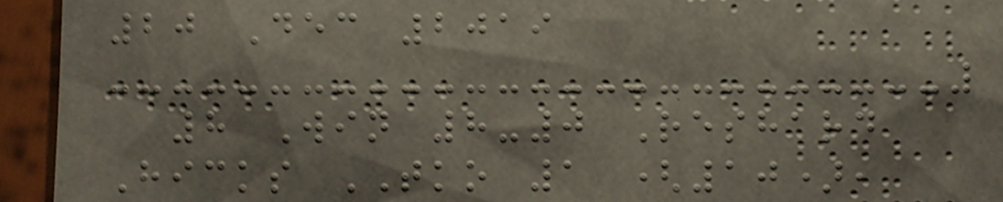20 Dec 2019
8 Win 8-0 Reshard
Hicks TKO 1 (10),
